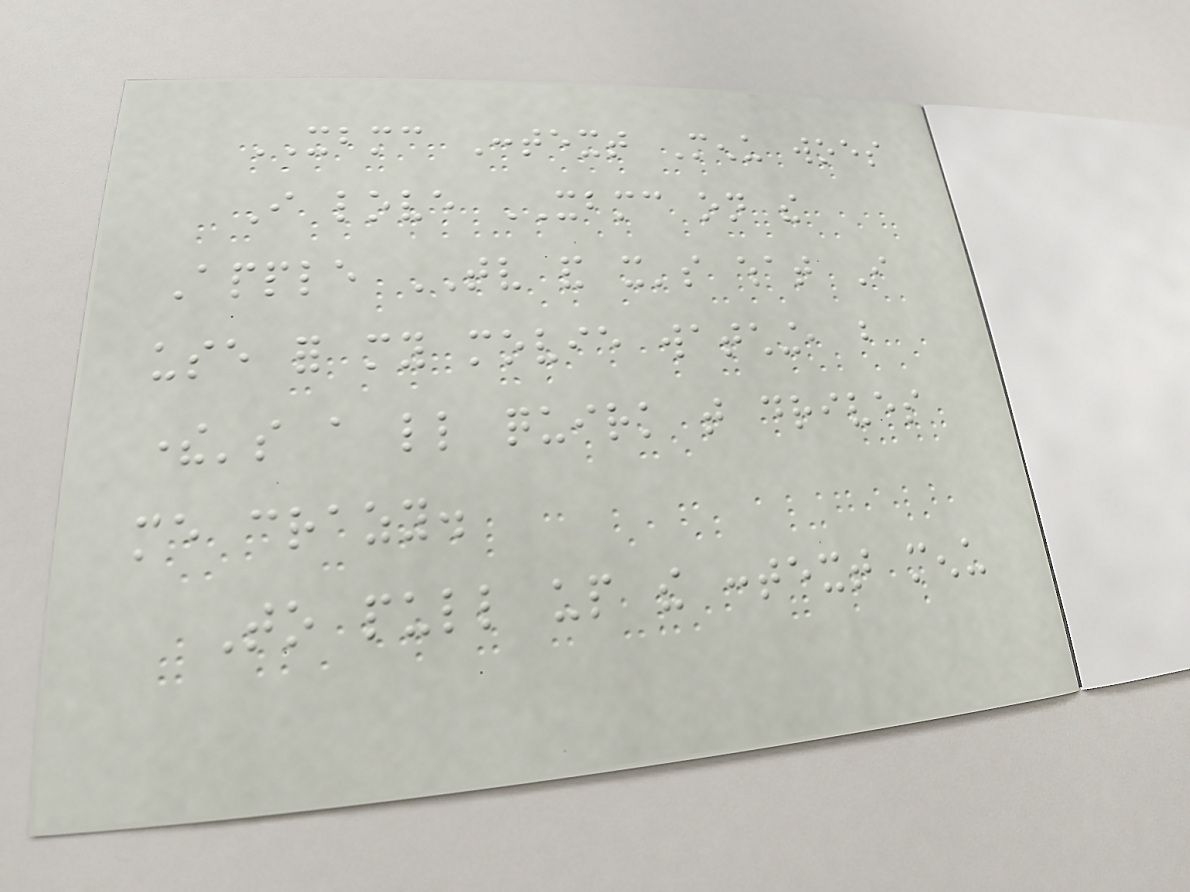XBMC Context Menu woes
I love XBMC on the
Apple TV and it's what I
use for my movie watching, but
there's a little quirk that drives
me crazy.
To pull up the context menu
